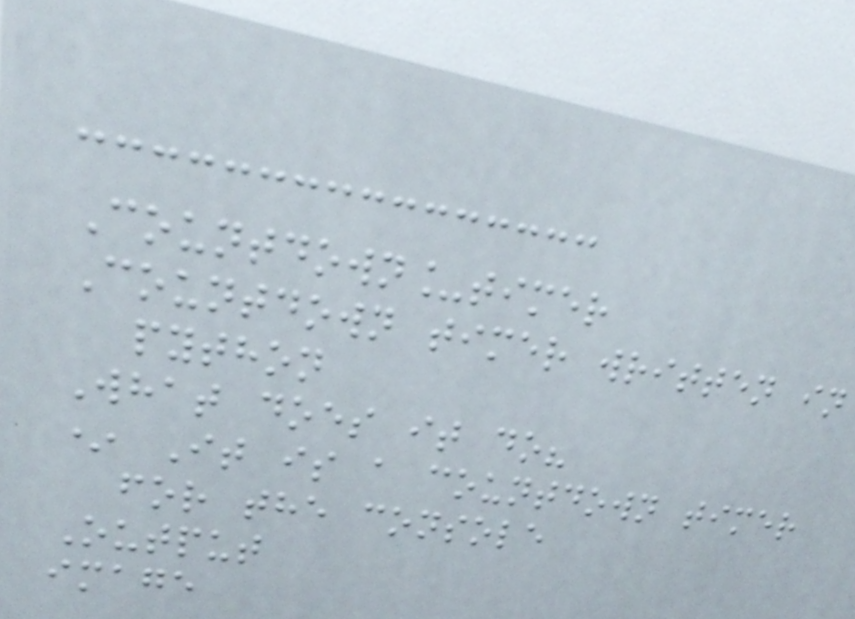Countdown_timer
Countdown timer written in
python
What does it do?
* It is a countdown timer
for the console
Output
image
